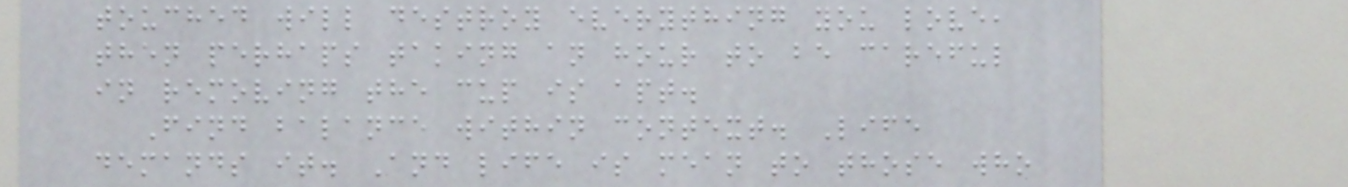touched will destroy everything you love,
then perhaps taking an hour to be careful
in removing the cup is apt.
Find balance within context. Life
demands it. And life is mean to those who
